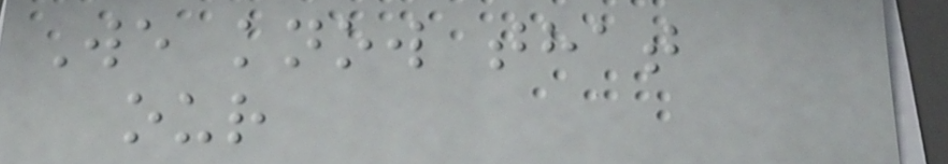We know that
our
